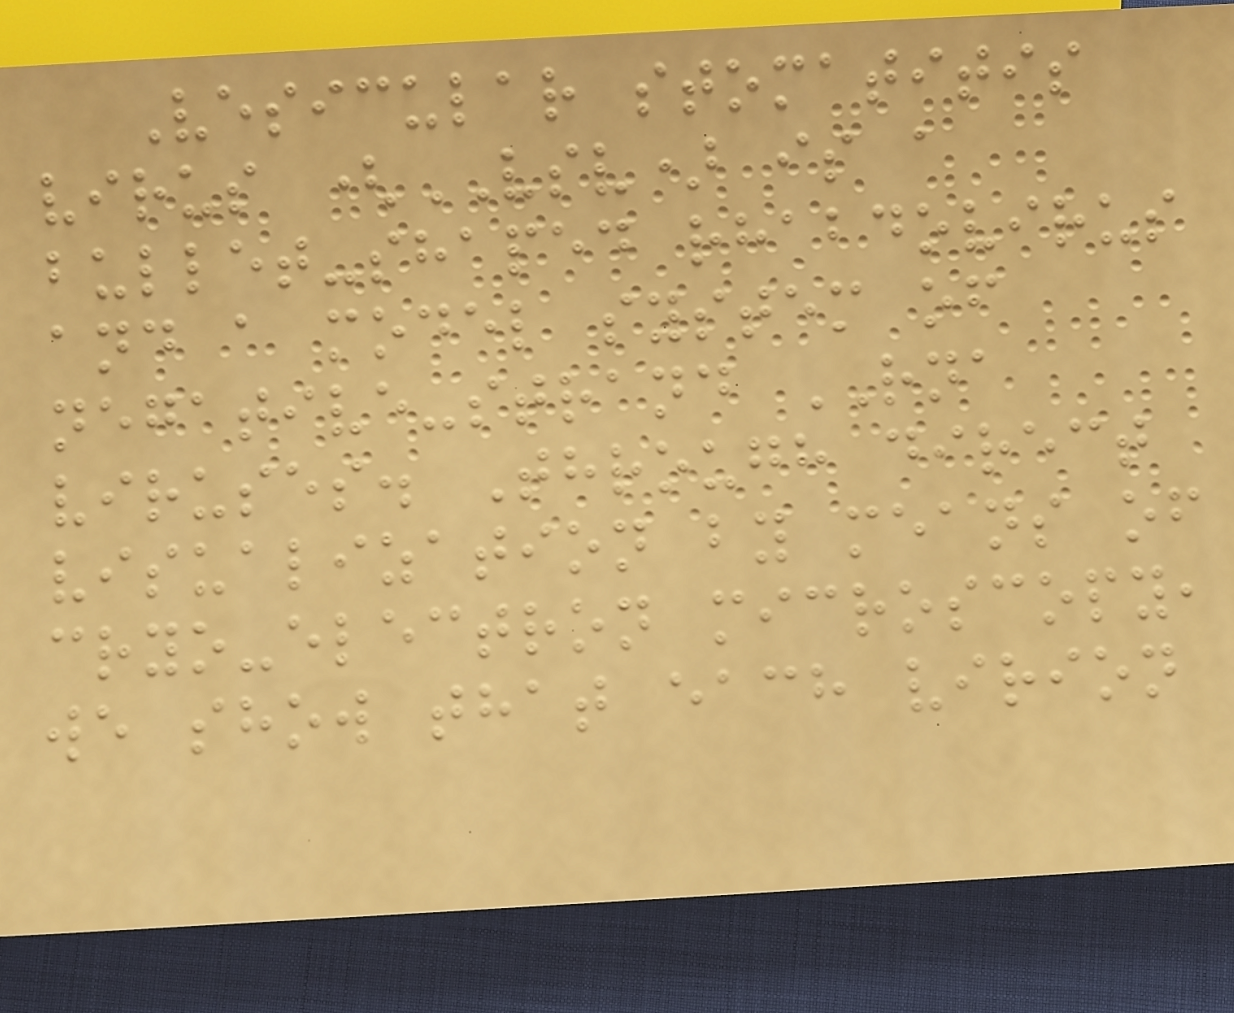Vesicular stomatitis
virus (VSV) is a
bullet-shaped rhabdovirus
and a model system of
negative-strand RNA
viruses. Through direct
visualization by means of
cryo-electron microscopy,
we show that each virion
